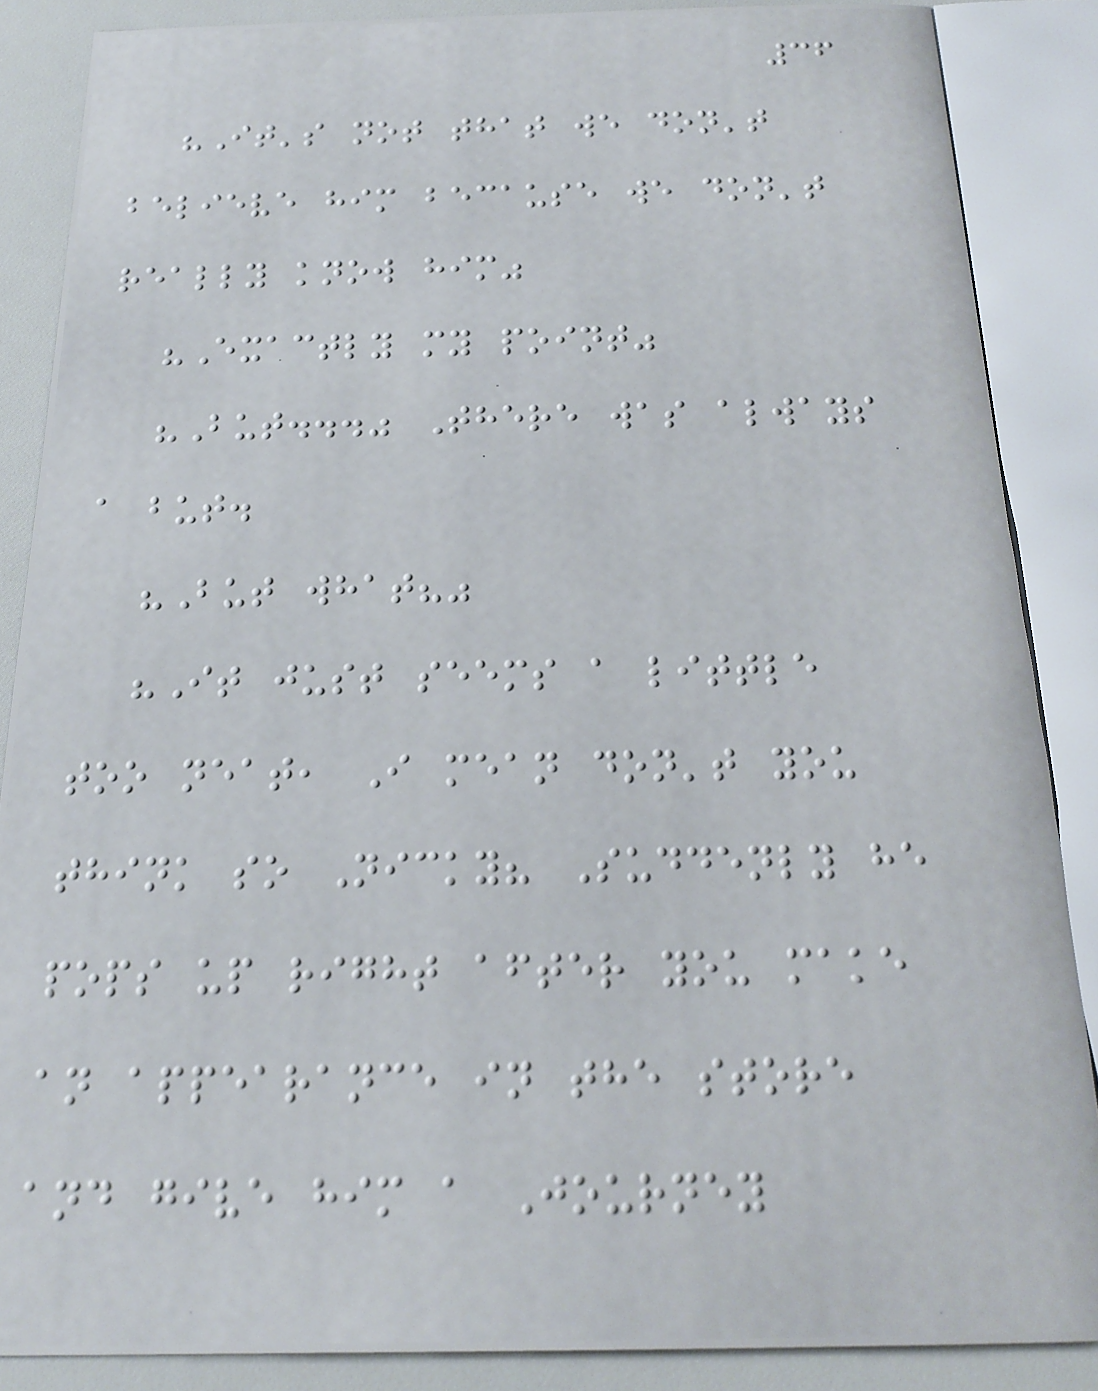36
"It's not that we don't
believe him because we don't
really know him"
"Exactly my point"
"But..." There was always
a but.
"But what?"
"It just seems a little
too neat, I mean don't you
think so Nicky? Suddenly he
pops up right after you make
an appearance in the store
and give him a Journey
